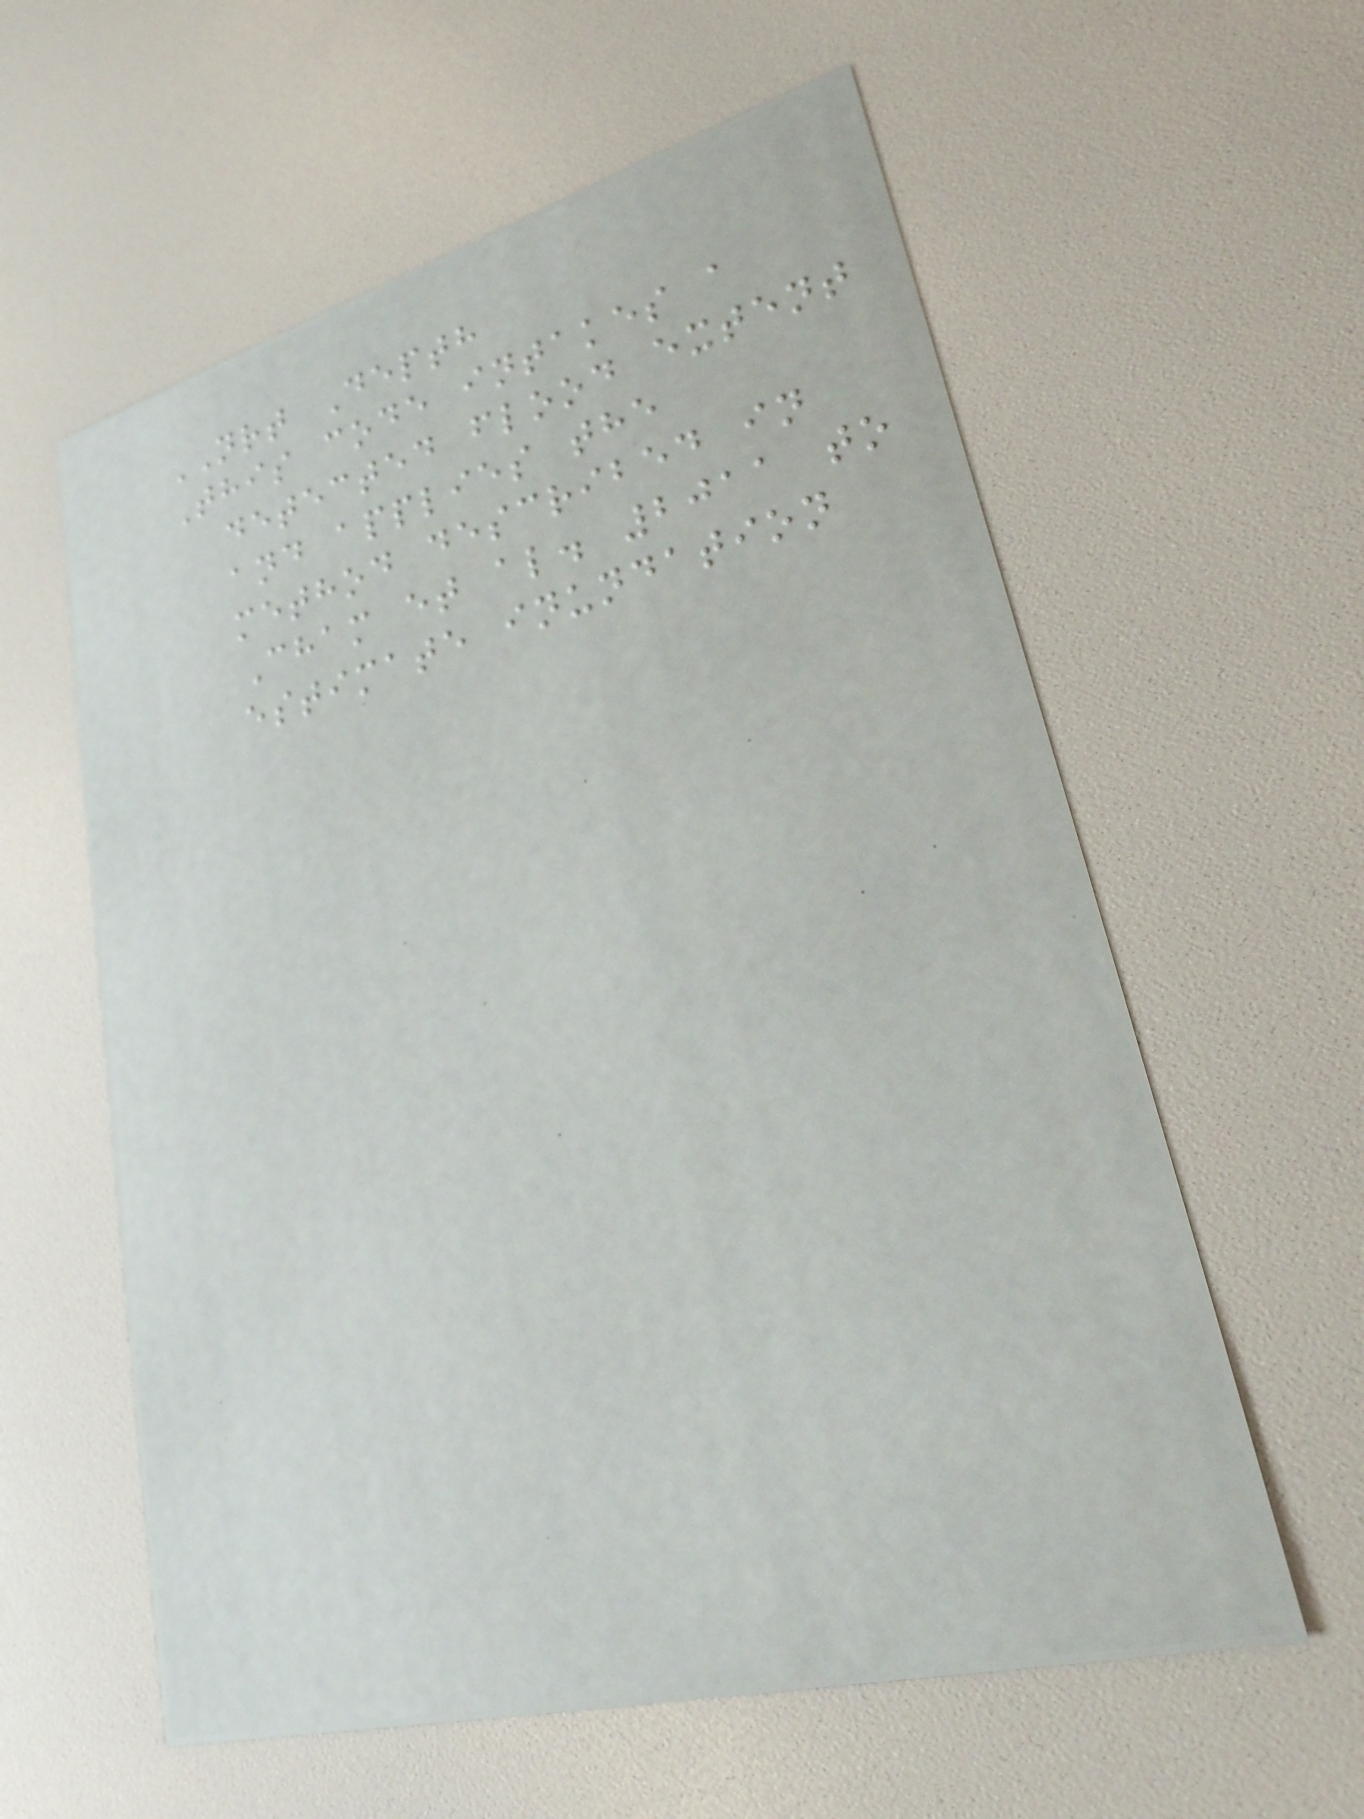NRT Depth
This code intakes a
detected flood extent
and applies the
method described in
Cham et al. 2011 to
estimate inundation
